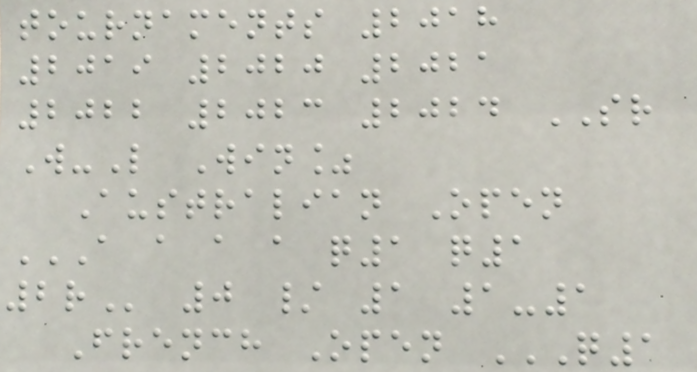tournaments 2018
2019 2020 2021
2022 2023 2024 SR
W-L Win%
Australian Open
A A A A Q1 Q1
2R 0 / 1 1-1
French Open Q1
